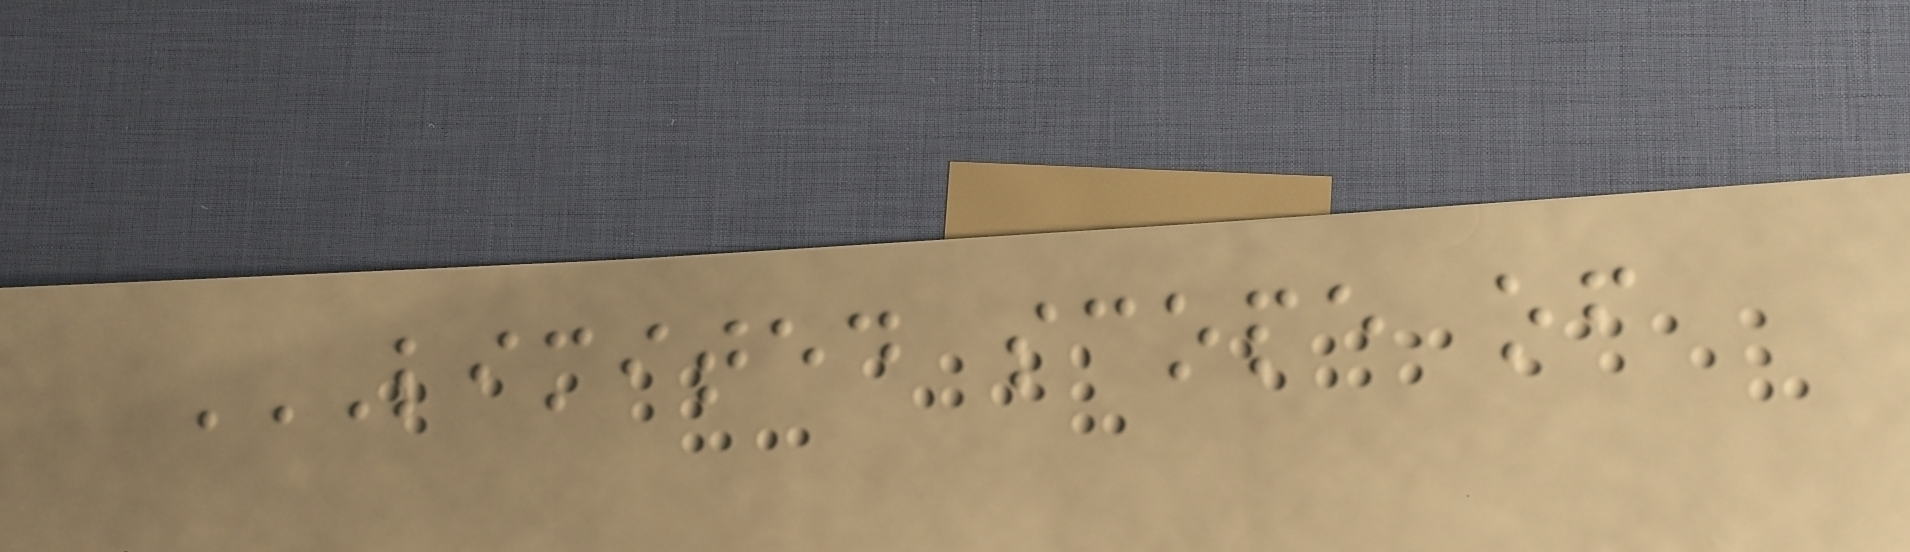LIMITED SCOPE OF
